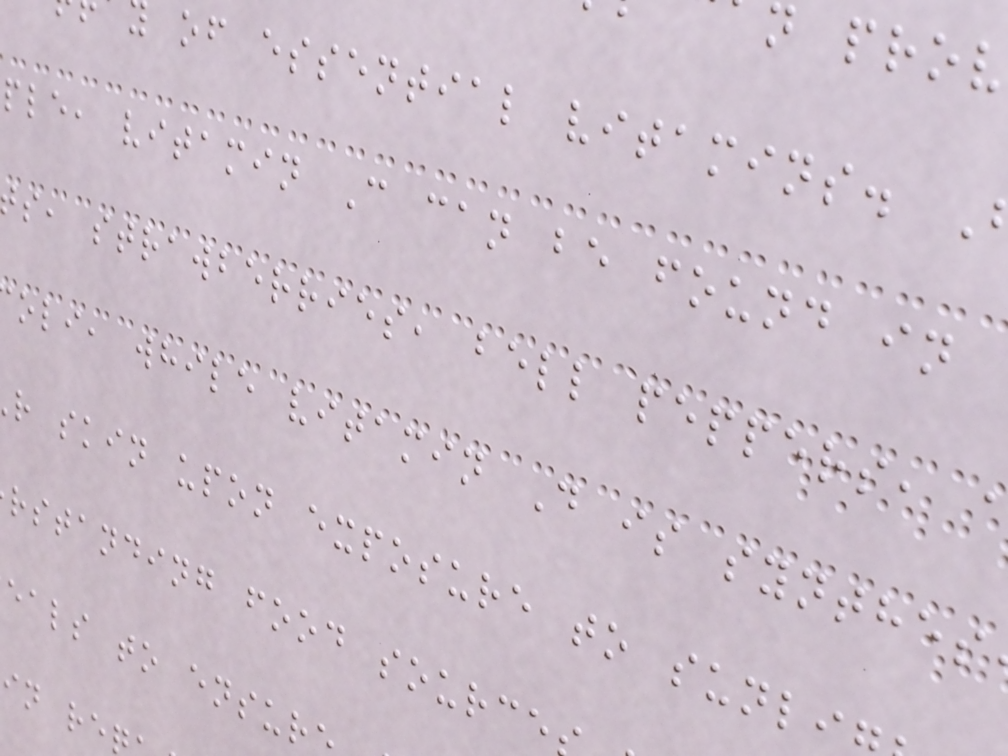of essential vitamins.
ple, vitamin C can be found in
s, strawberries, bell peppers,
oli, while vitamin D is synthes
r skin upon exposure to sunli
rstanding food source
eals to ensur
